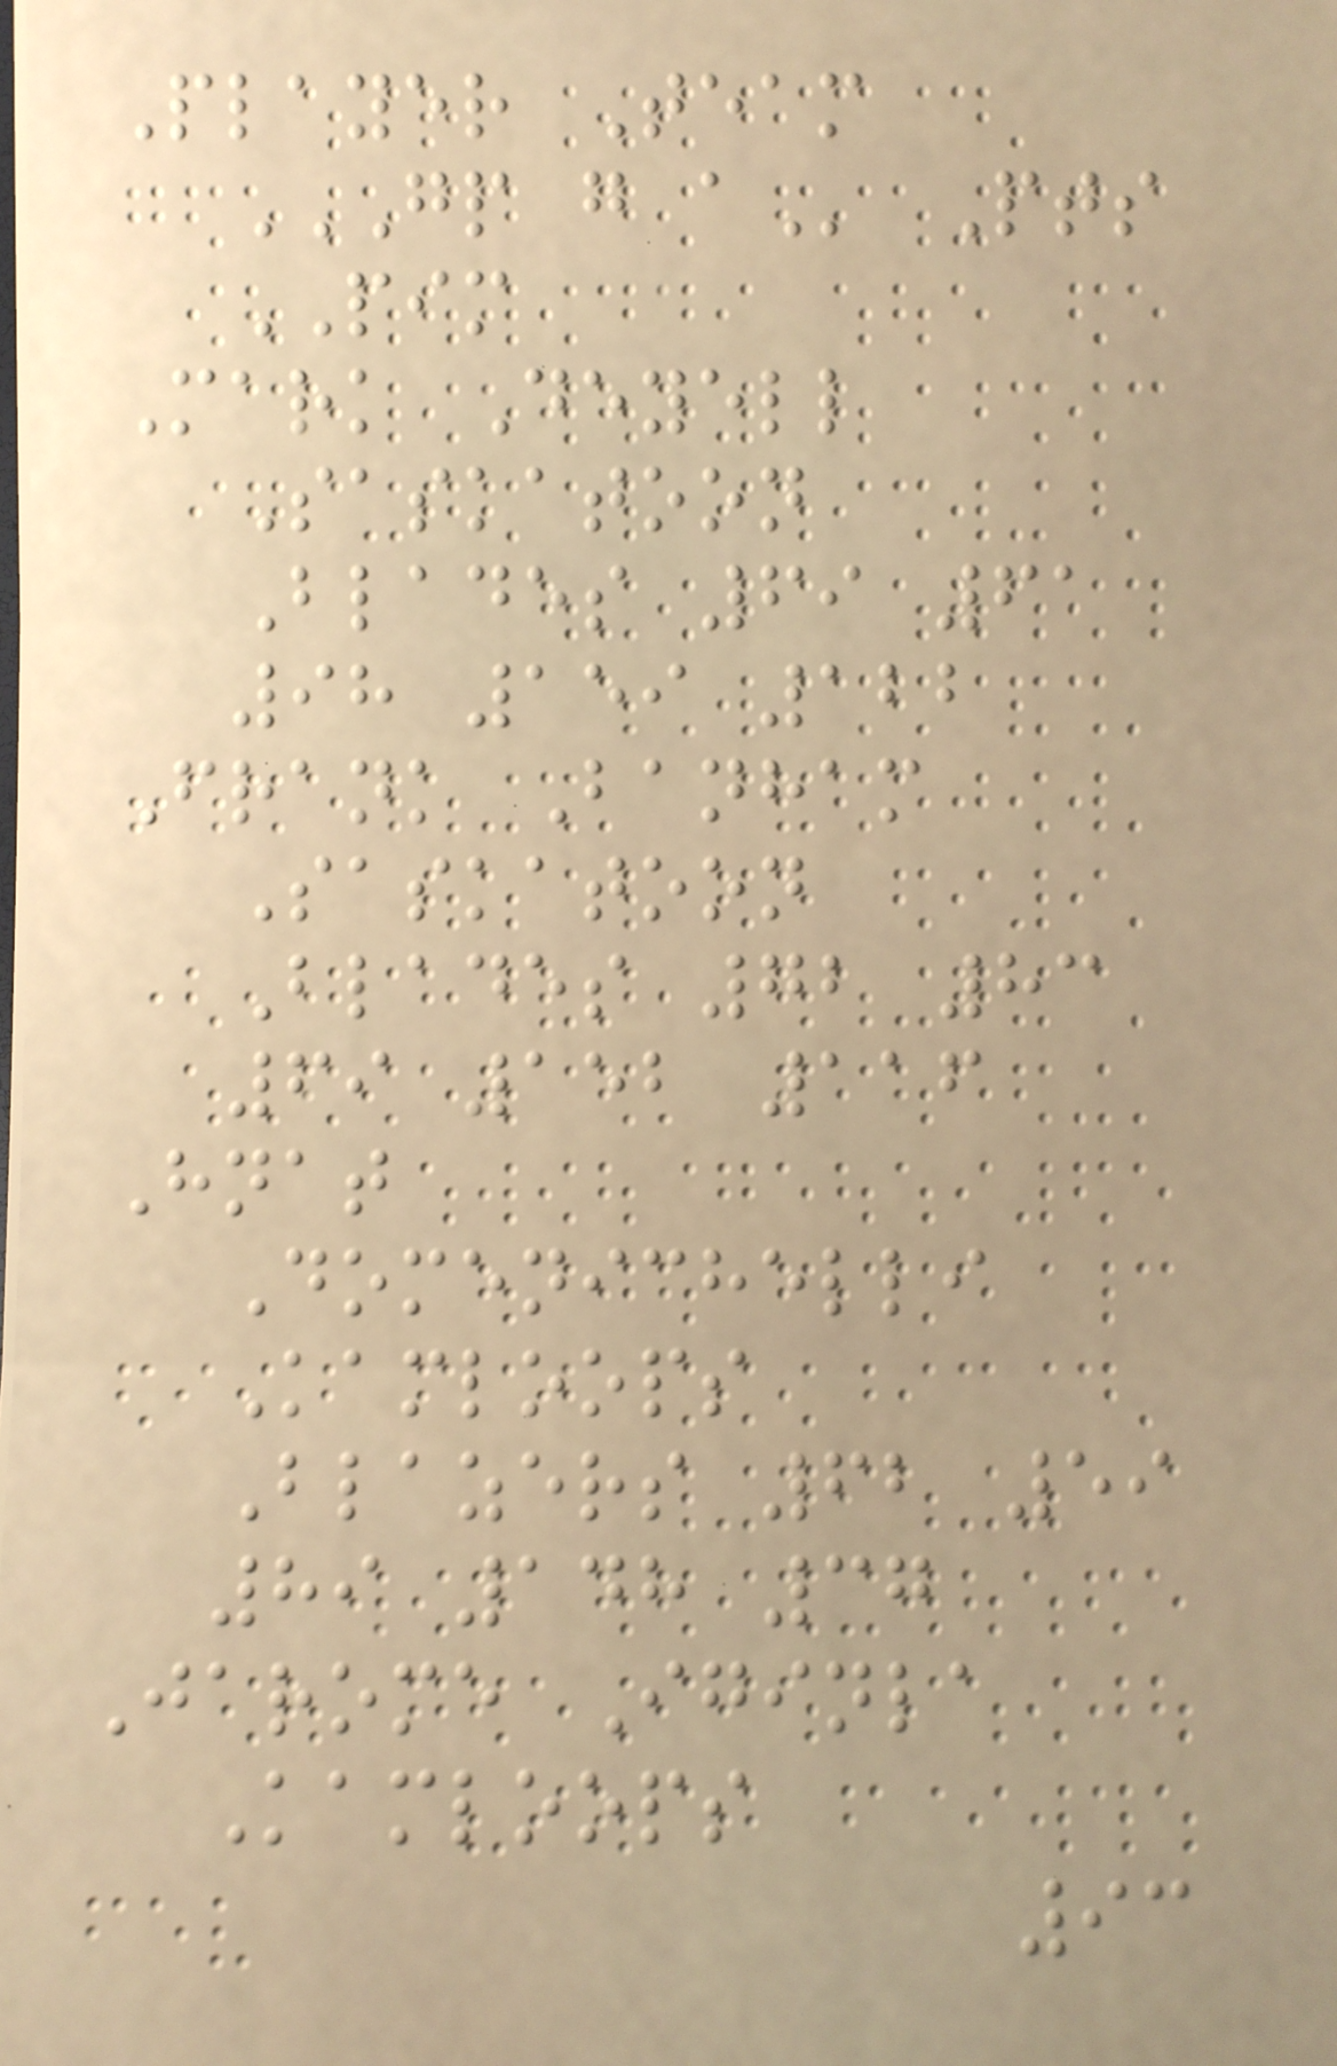Player Team
GP G A Pts
PIM
Mark Deyell
Saskatoon
Blades 69 61
98 159 122
Frank Banham
Saskatoon
Blades 72 83
69 152 116
Hnat
Domenichelli
Kamloops
Blazers 62 59
89 148 37
Jarome Iginla
Kamloops
93
